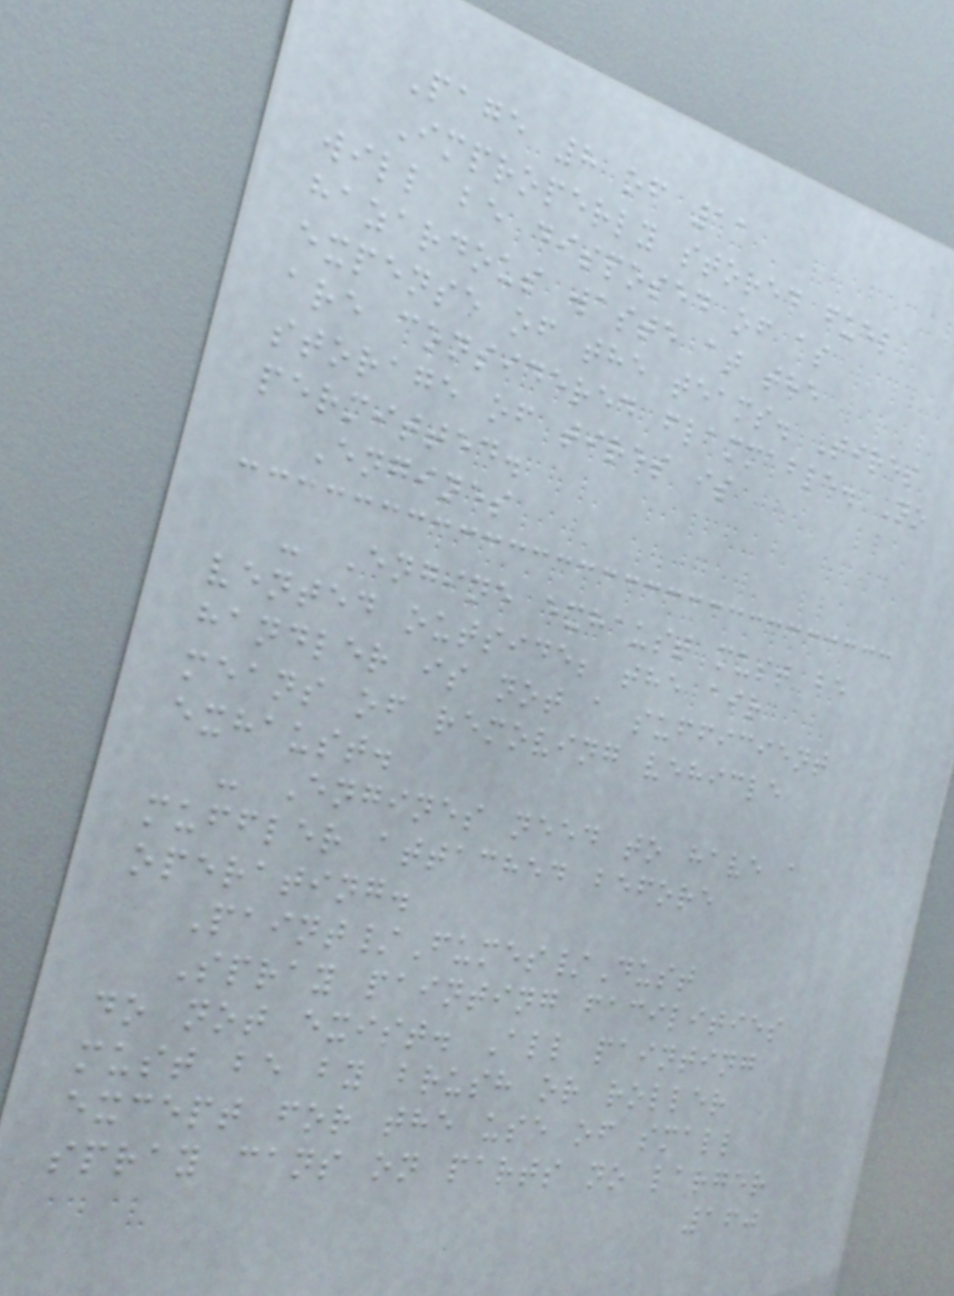Page 8 of 11
Improperly stored fuel
will be disposed of as
hazardous waste at the
expense of the teams. Tires
are considered flammable. No
storage of tires is
permitted.
Engines
- Engine exhaust must be
vented outside; the air
handler is not a sufficient
means of removing vehicle
exhaust.
- Engines need to have a
muffler attached before
operating.
Paint/Fumes/Dust
Spray painting facilities
do not exist. All painting
must be by brush or roller
except for the use of small
spray cans on parts no larger
160
